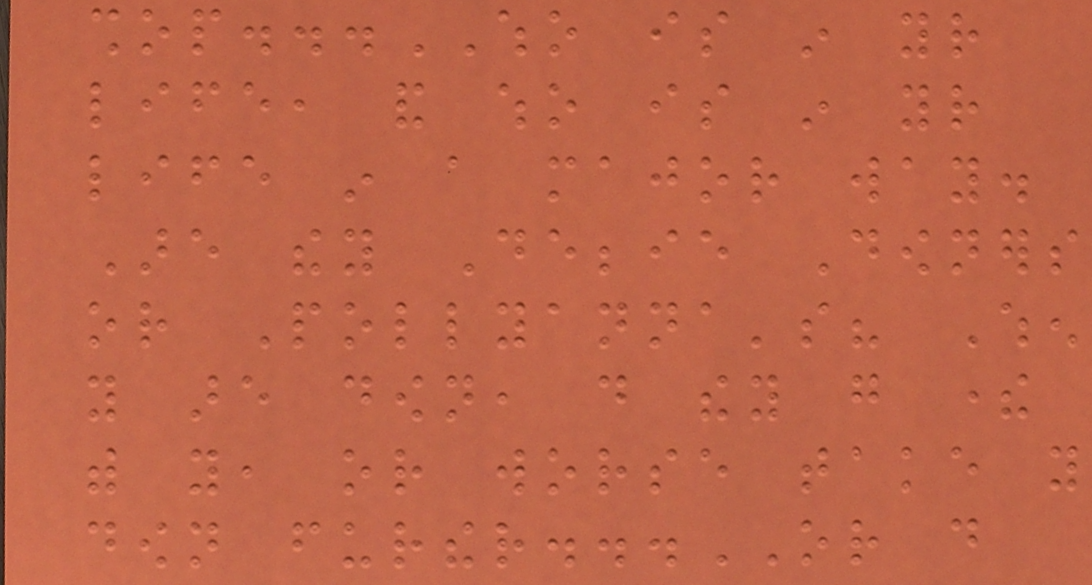shop...WHO is in your
life, and who is in your
life in a major way.
Are they Debbie Downers
or Pollyanna's? When
you are down, do they go there
with you, or worse take you
down further...OR do
